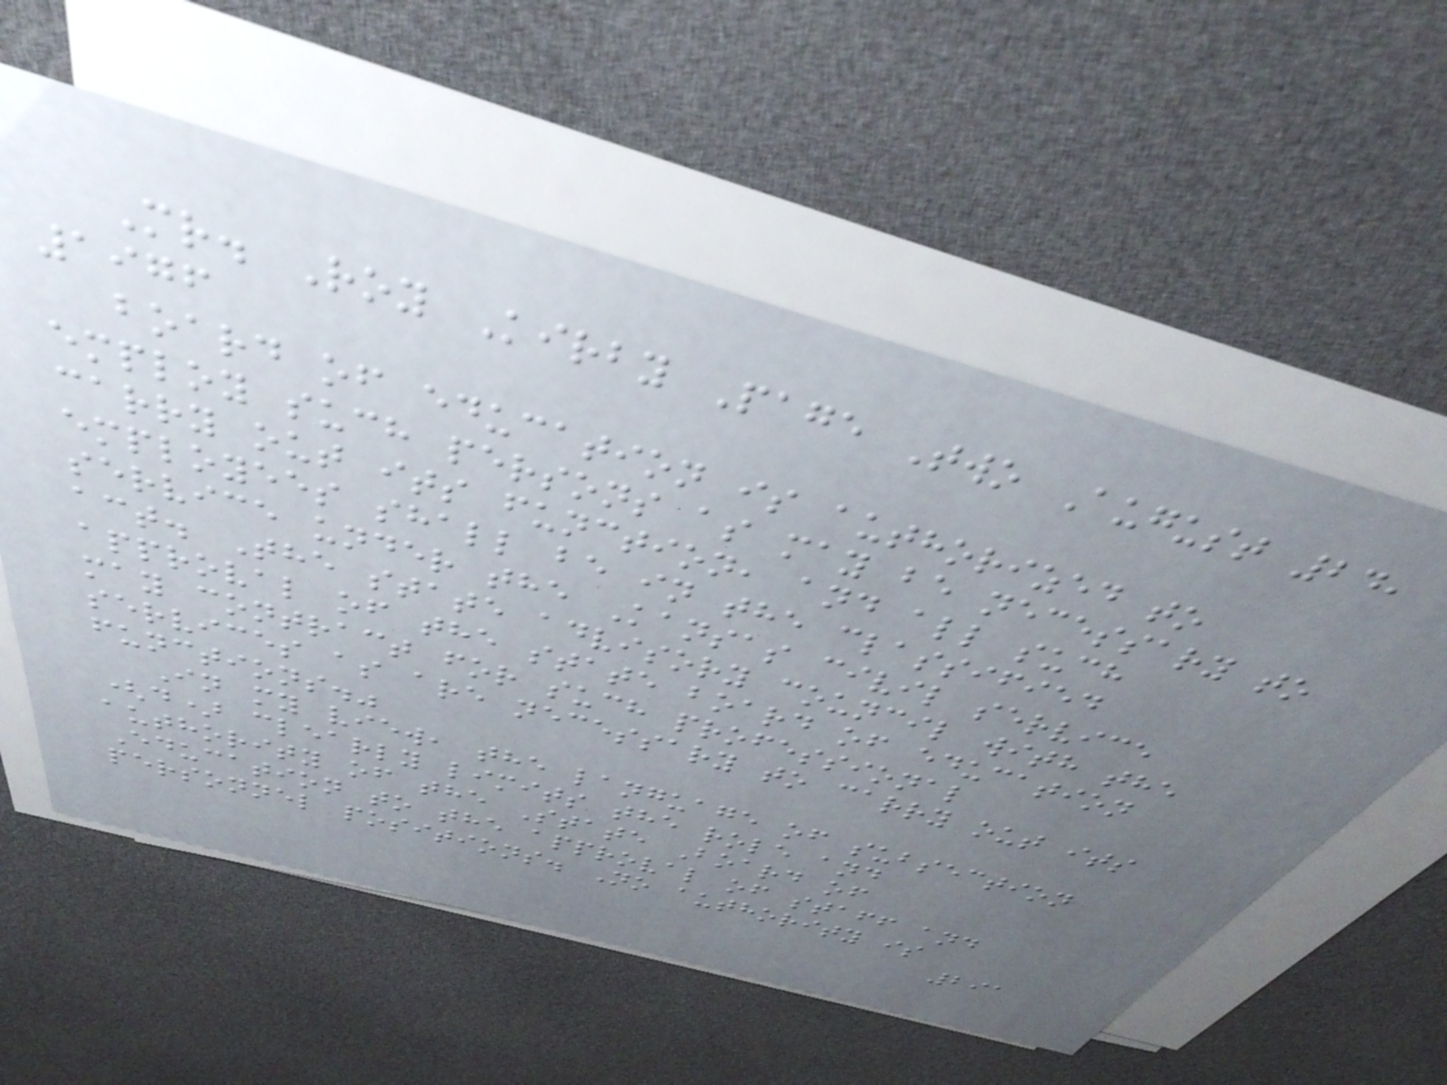Mr. Roy Kirby Page Two August 24,
1976
board of education is authorized to
employ such persons as may be necessary to
carry out its function, and all such
employees shall be in the classified
service under the Kansas civil service
act. The state advisory council with the
approval of the state board of education
may contract for such professional
services as are necessary to carry out its
functions."
In my view, the language of subsection
(d) clearly limits the role and
authority of the State Board of
Education to the approval of staff and
personnel positions. No authority is
291
